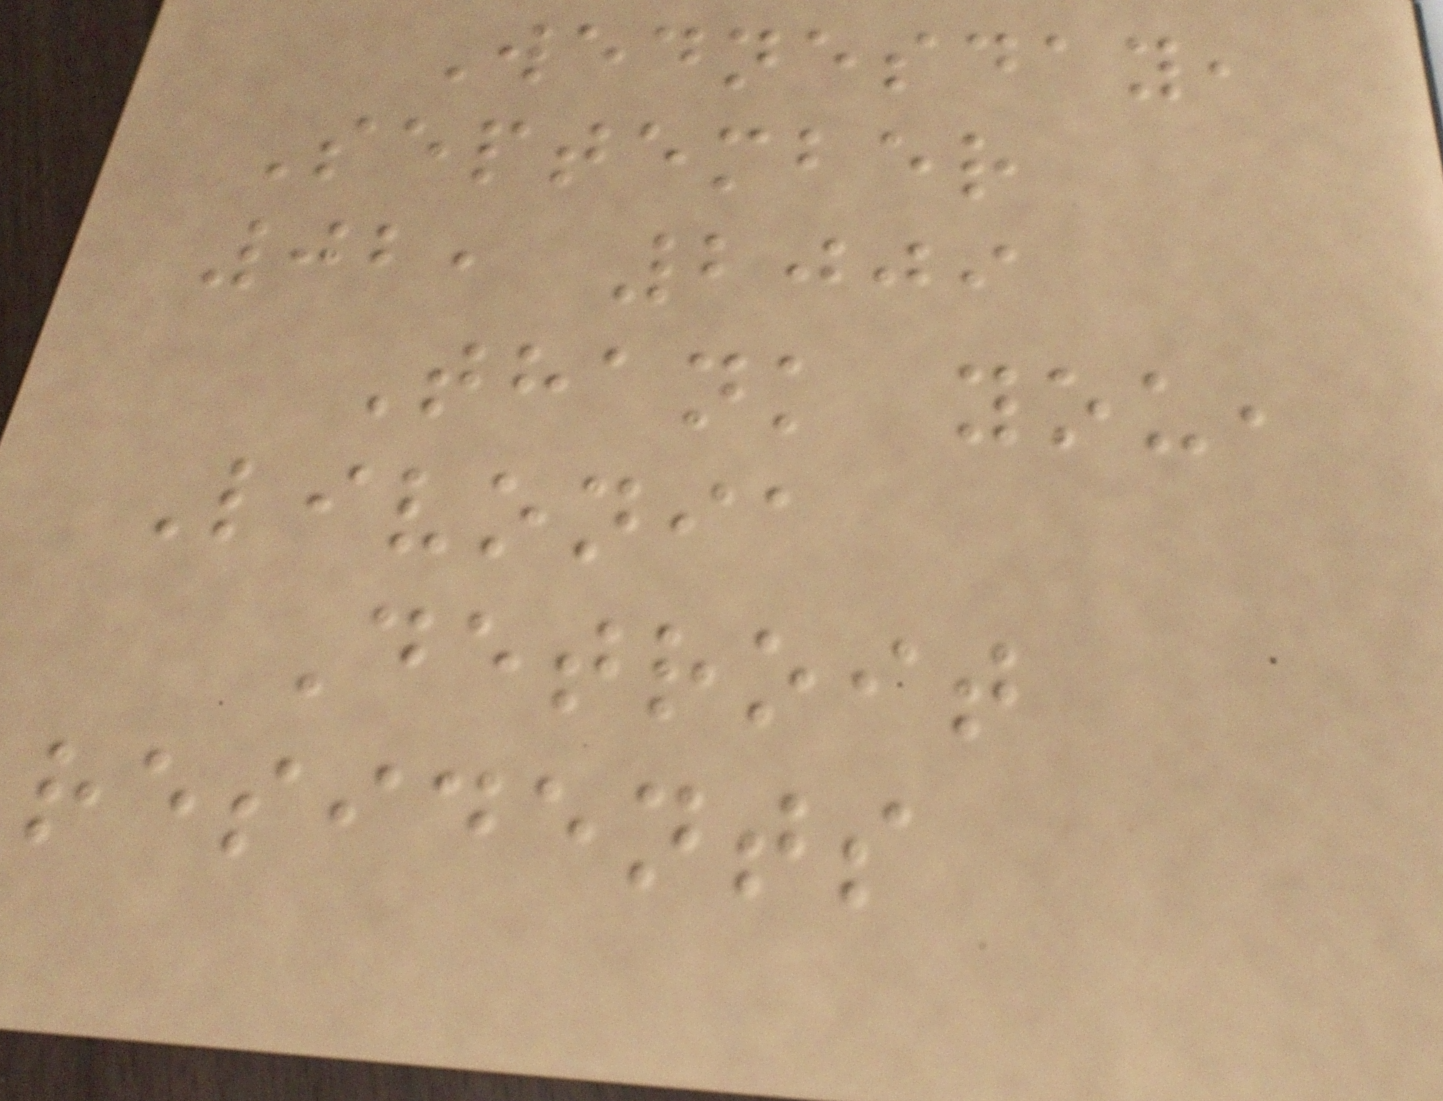Wednesday,
September
02, 2009
Thank you,
Livonia
Detroit
residents
